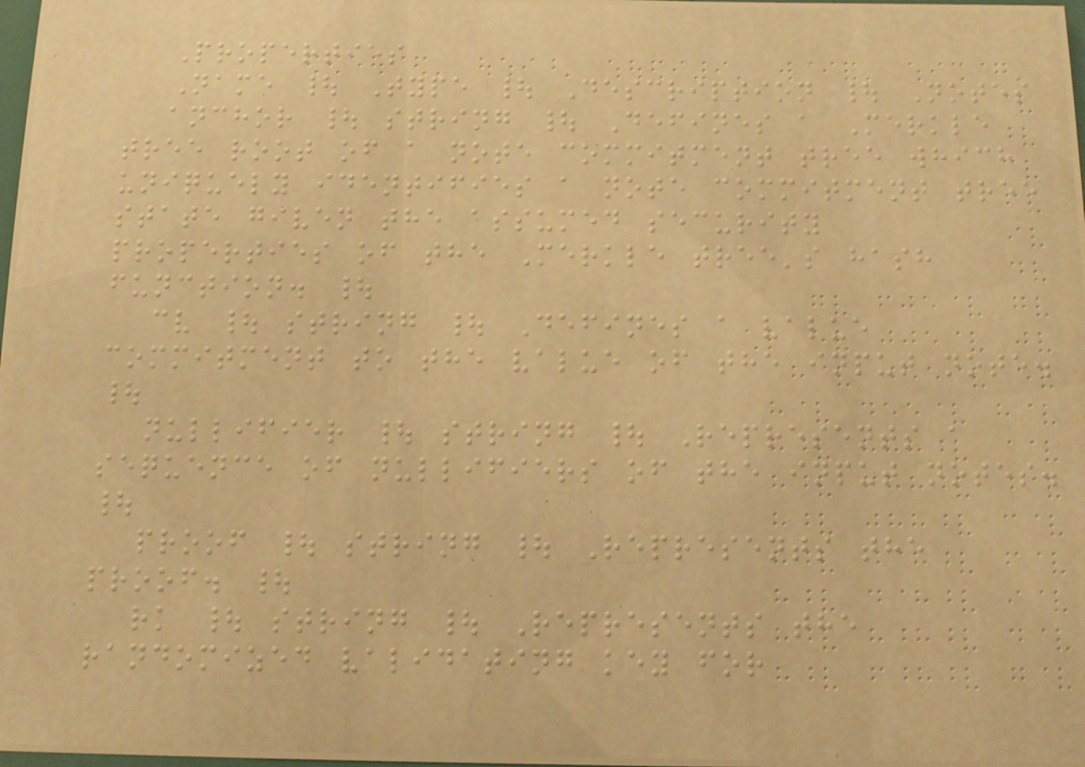Properties
Name | Type | Description | Notes
anchor | string | Defines a Merkle
tree root of a note commitment tree which
uniquely identifies a note commitment tree
state given the assumed security
properties of the Merkle tree's hash
function. |
cv | string | Defines a value
commitment to the value of the input note.
|
nullifier | string | Represents a
sequence of nullifiers of the input notes.
|
proof | string | Represents the
proof. |
rk | string | Represents the
randomized validating key for
